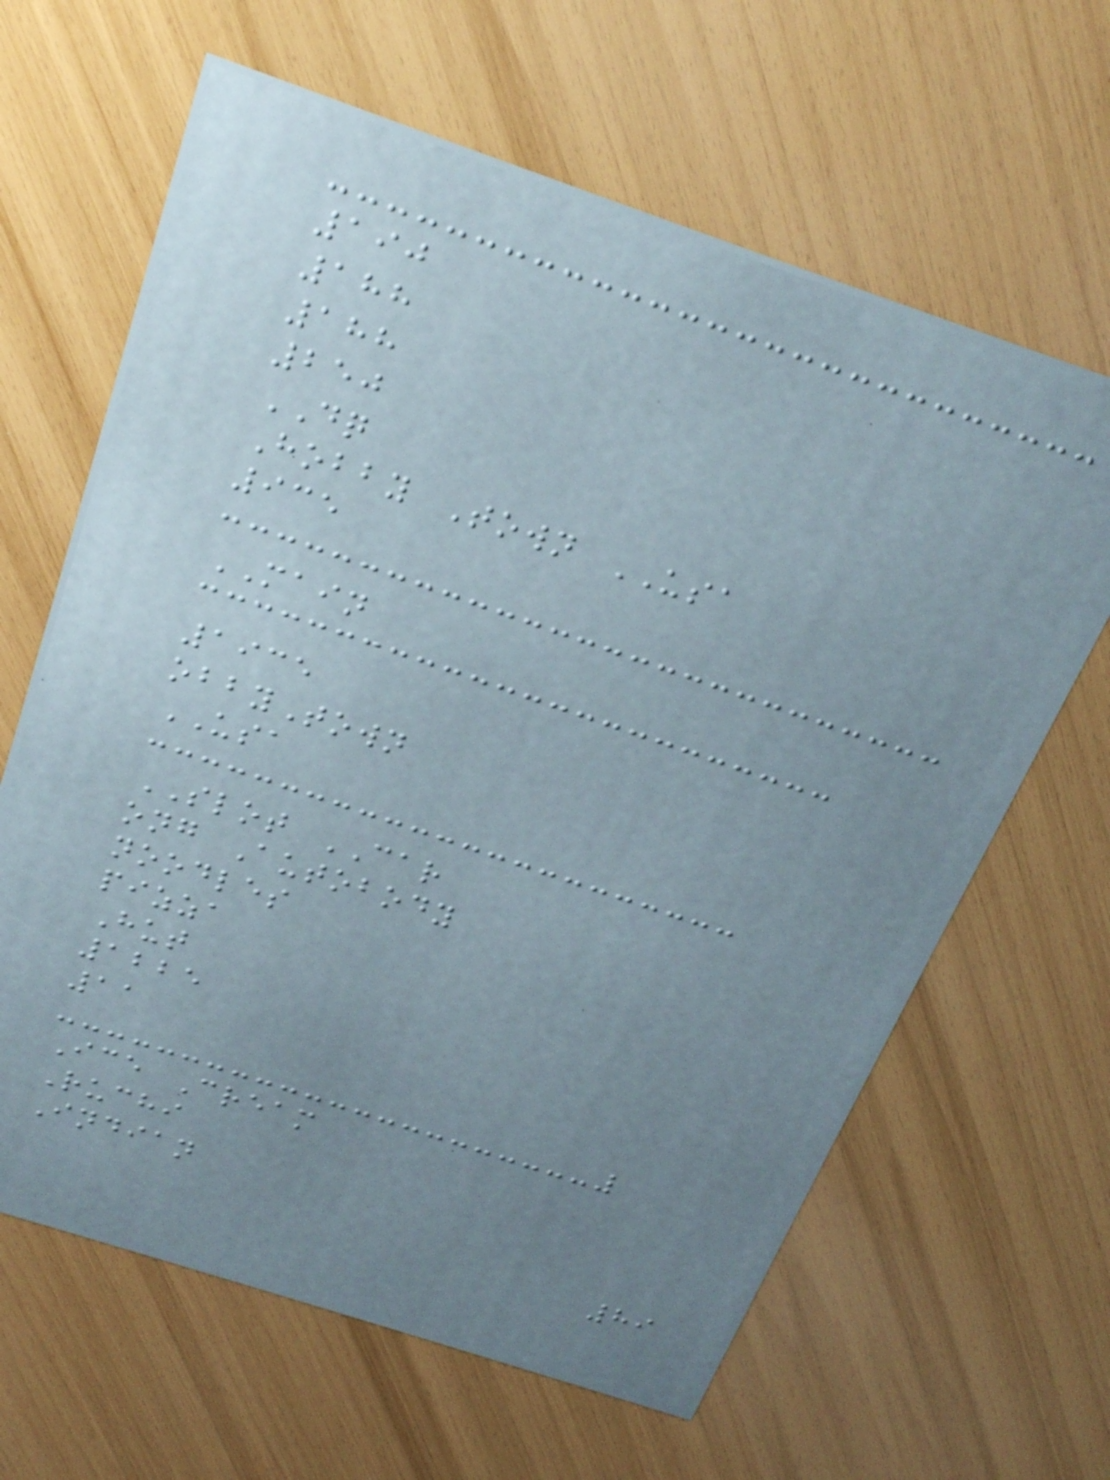190
188
188
250
DQ
Hobby Town USA
935
MAIN
1935
obbyTown
USA
SLOT CAR
ong Autobody
noodles
pizza
Hut
1225
11
Ice Cream
Ruchi
Indian
89
